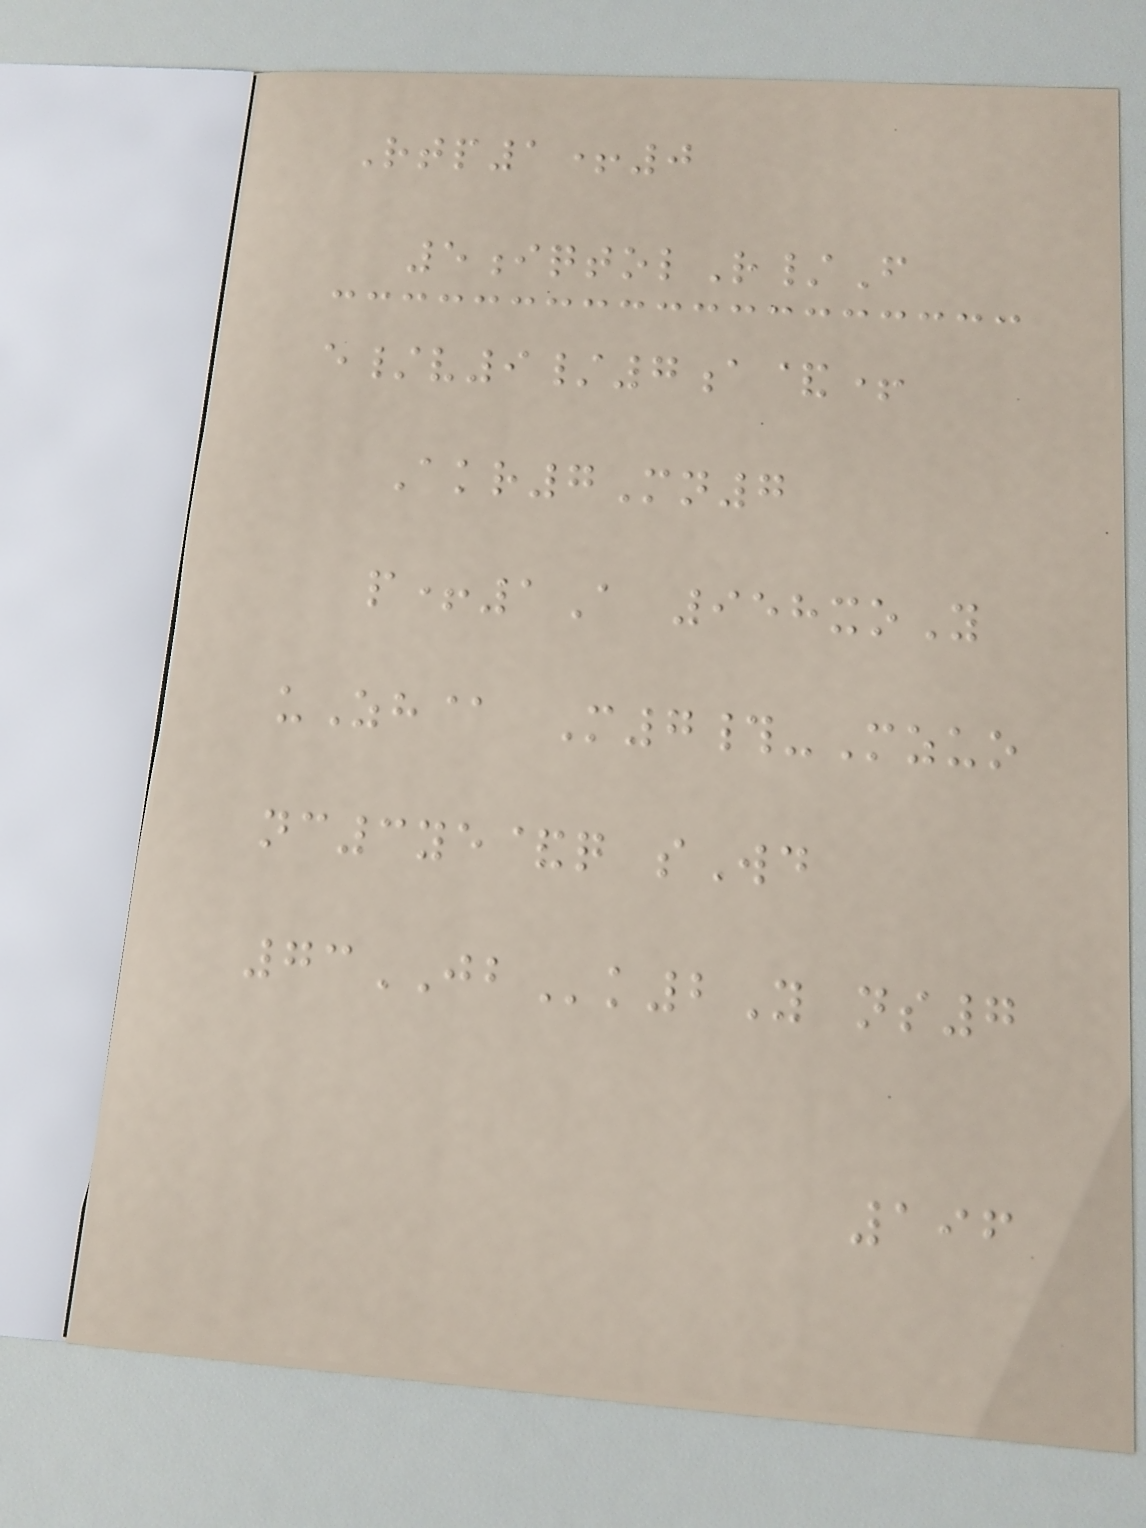Rtp1+0
5iqtolR/F
e/v9/7a&+
Akr7Mn7
p+1A 958xoY
uZh@ M7#-Mzuo
nc3ye&q sWd
73JBk2Y ns7
196
